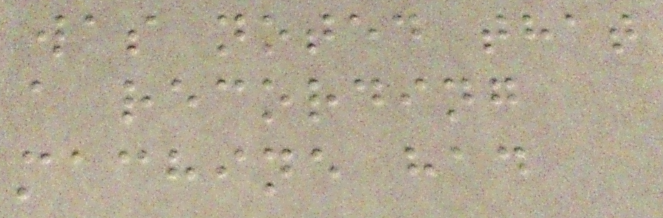was noted that
a recording
machine had
